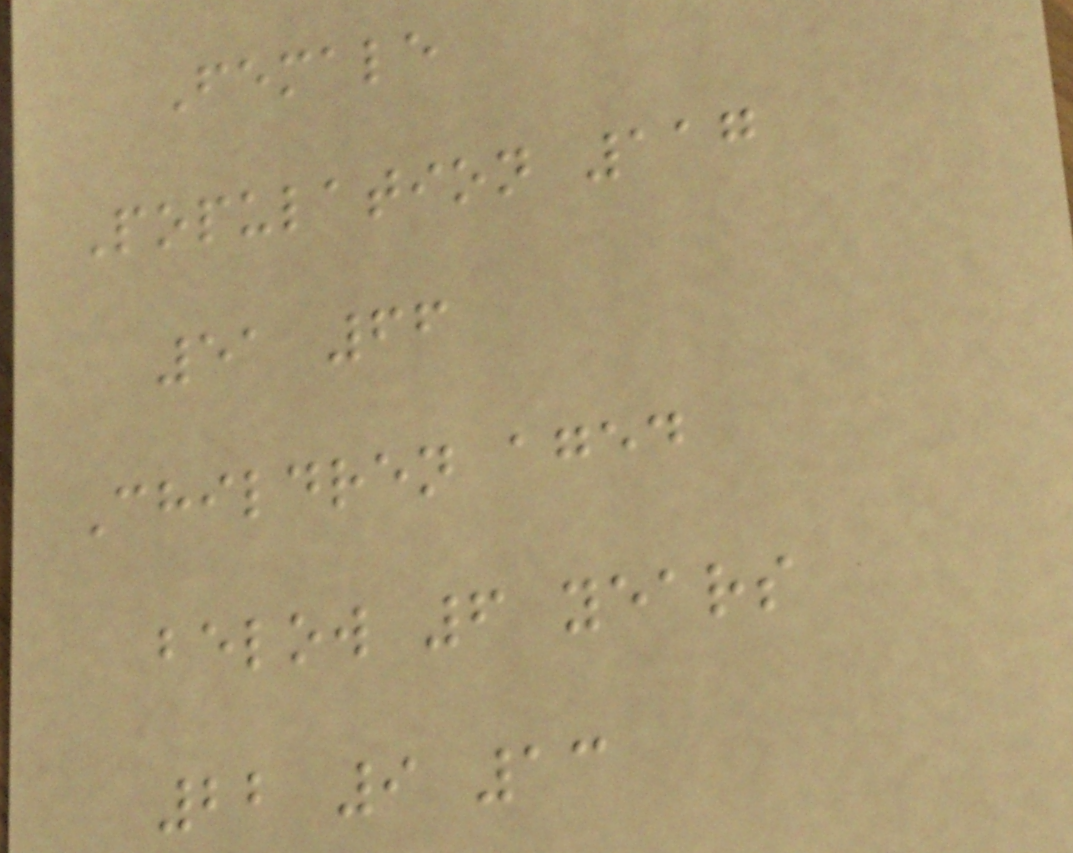Female
Population 117
51 66
Children aged
below 6 years
22 9 13
